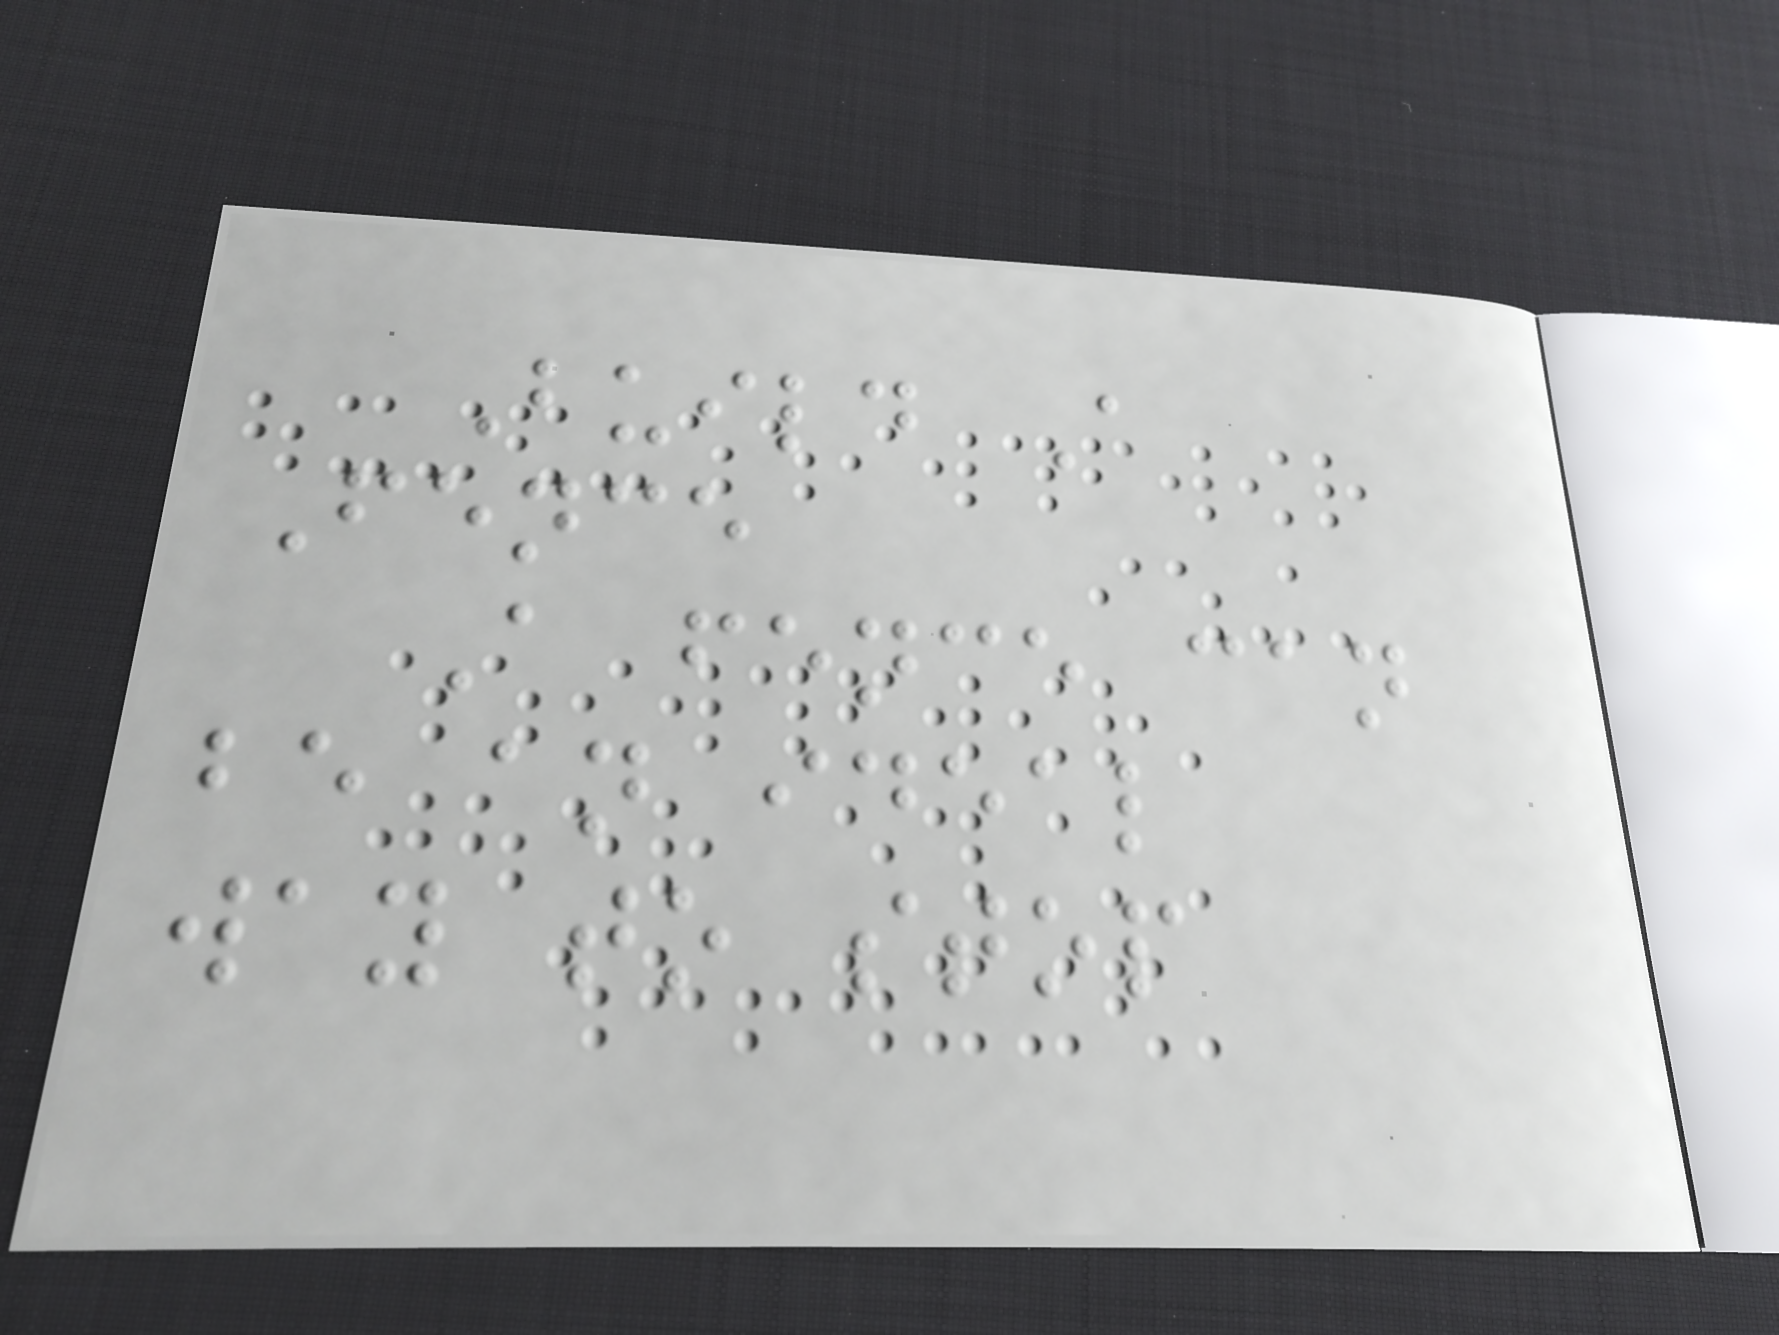Build A
Fence
A fence can
be an ideal
way to stop
